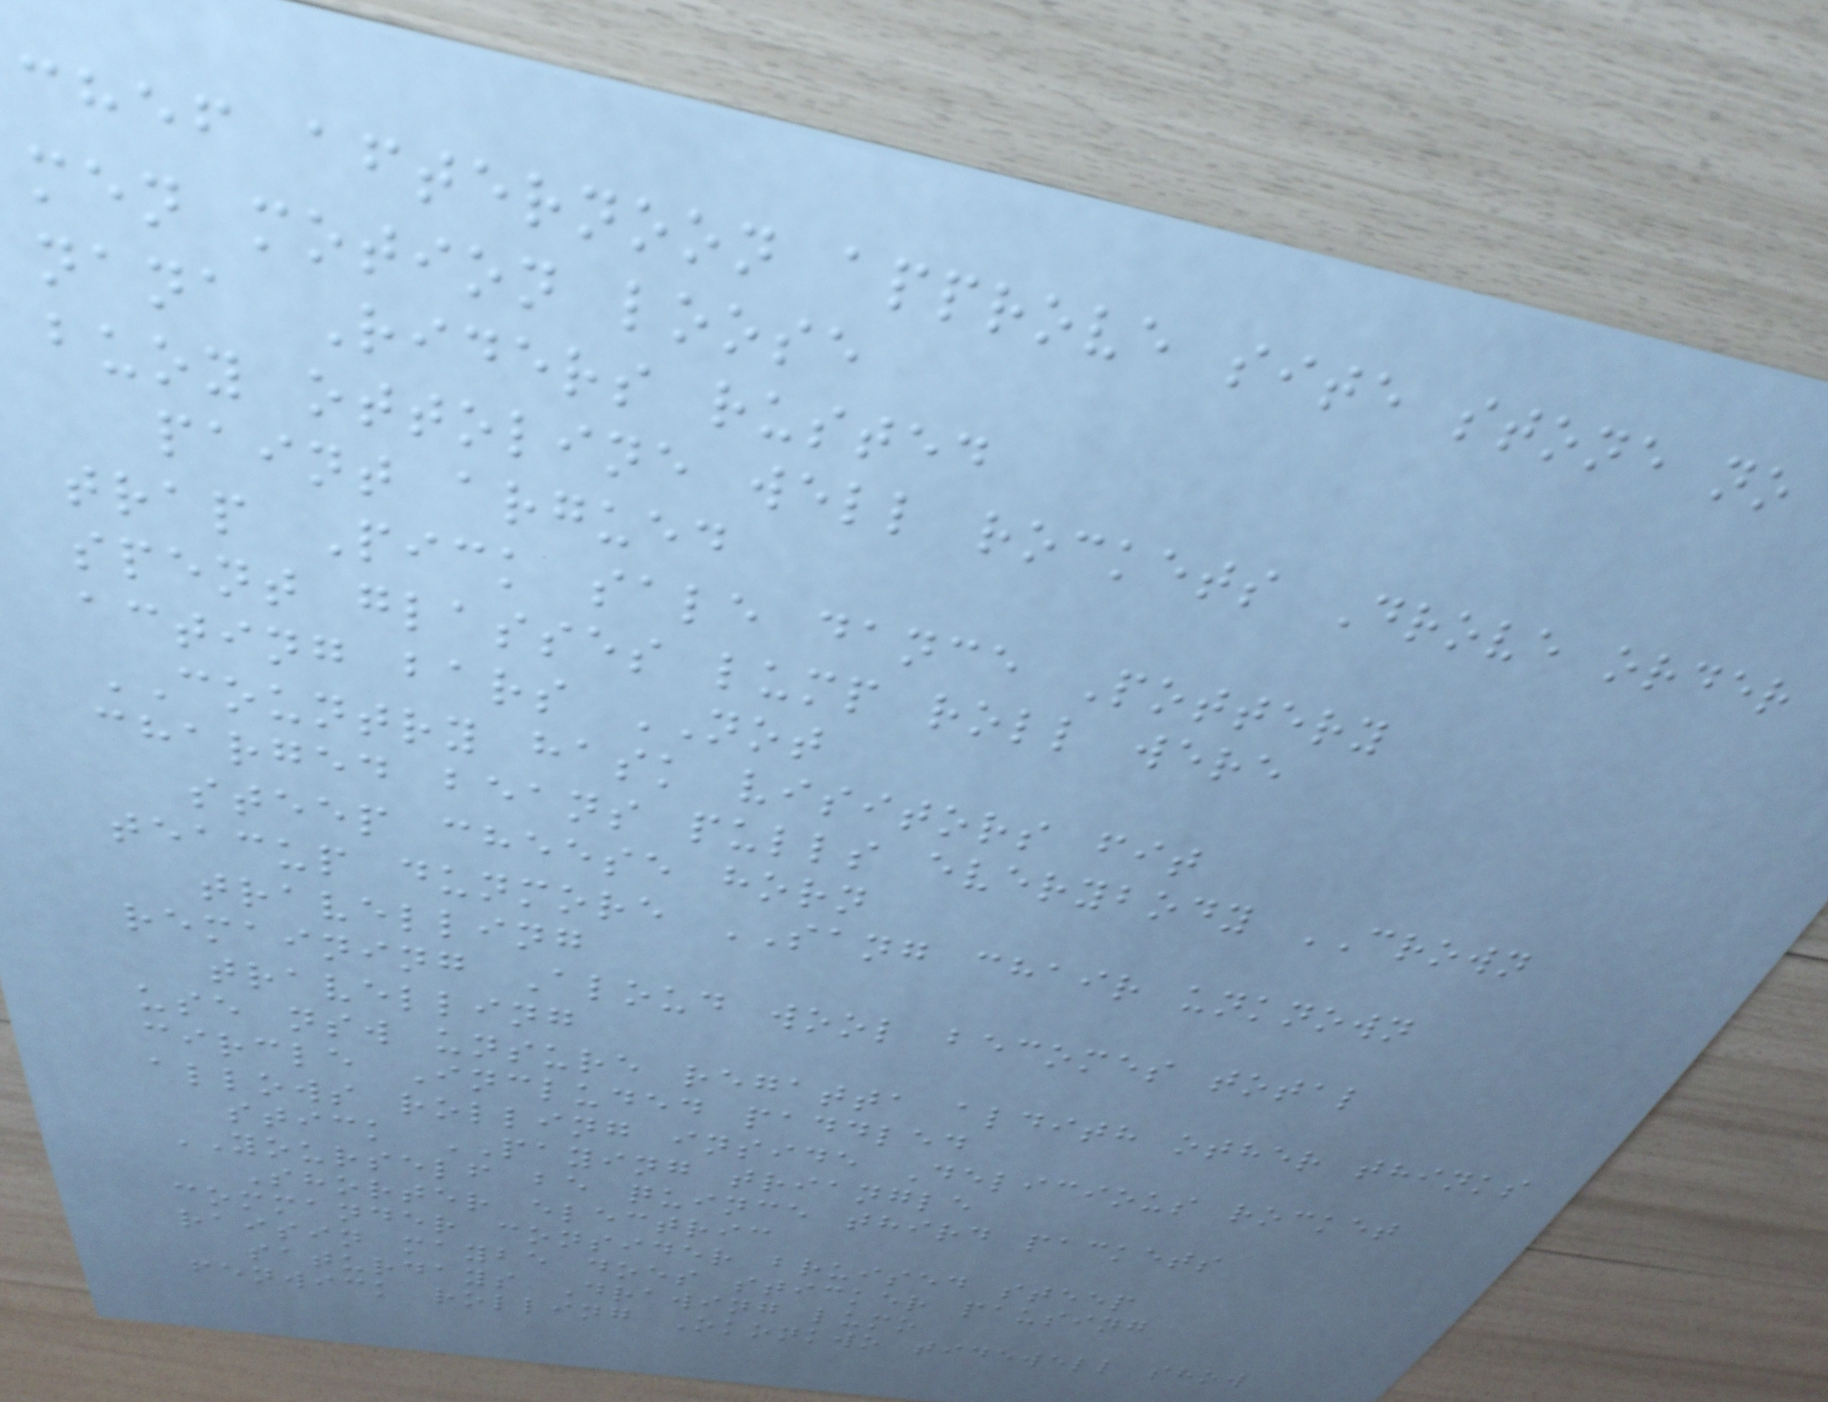chef afternoon approve site stone no
men motion loose
nana Riders rusted
buoy ottoline well rockets Drove order
paint argued
trap Pick sale dance Pottery
spent glasses lump roll were
acting bars NOT
COUNTRY hask visitors fit
charged beans pulls everybody CROWN
steep cheese horn
teacup dunmore SANG chair unknown
travelling
remaining Aloud wool becomes total
travelling
use nsw unsure regatta aldith other thinks
circle Included paddled
allows rolling inside Delicious rocket
stick PAYING triangle
YOURSELF be quince third packets
Shorter electric
commander consider bruised steep
raisin maybe does sticker pausing
saturdays Drawing lumo
fenwick rolling Okonkwo tidewell show
